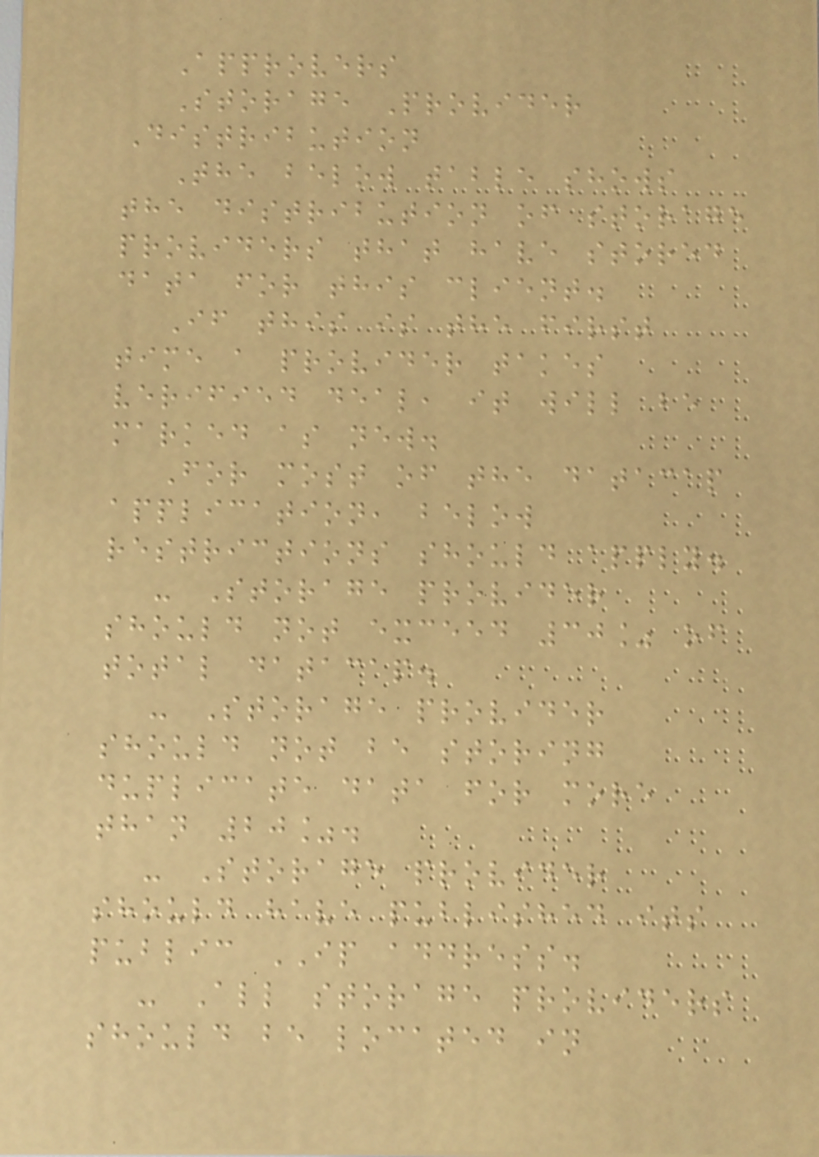Approvers
Storage Provider
Distribution
The below table shows
the distribution of storage
providers that have stored
data for this client.
If this is the first
time a provider takes
verified deal, it will be
marked as new.
For most of the datacap
application, below
restrictions should apply.
- Storage provider
should not exceed 30% of
total datacap.
- Storage provider
should not be storing
duplicate data for more
than 20%.
- Storage provider
should have published its
public IP address.
- All storage providers
should be located in
